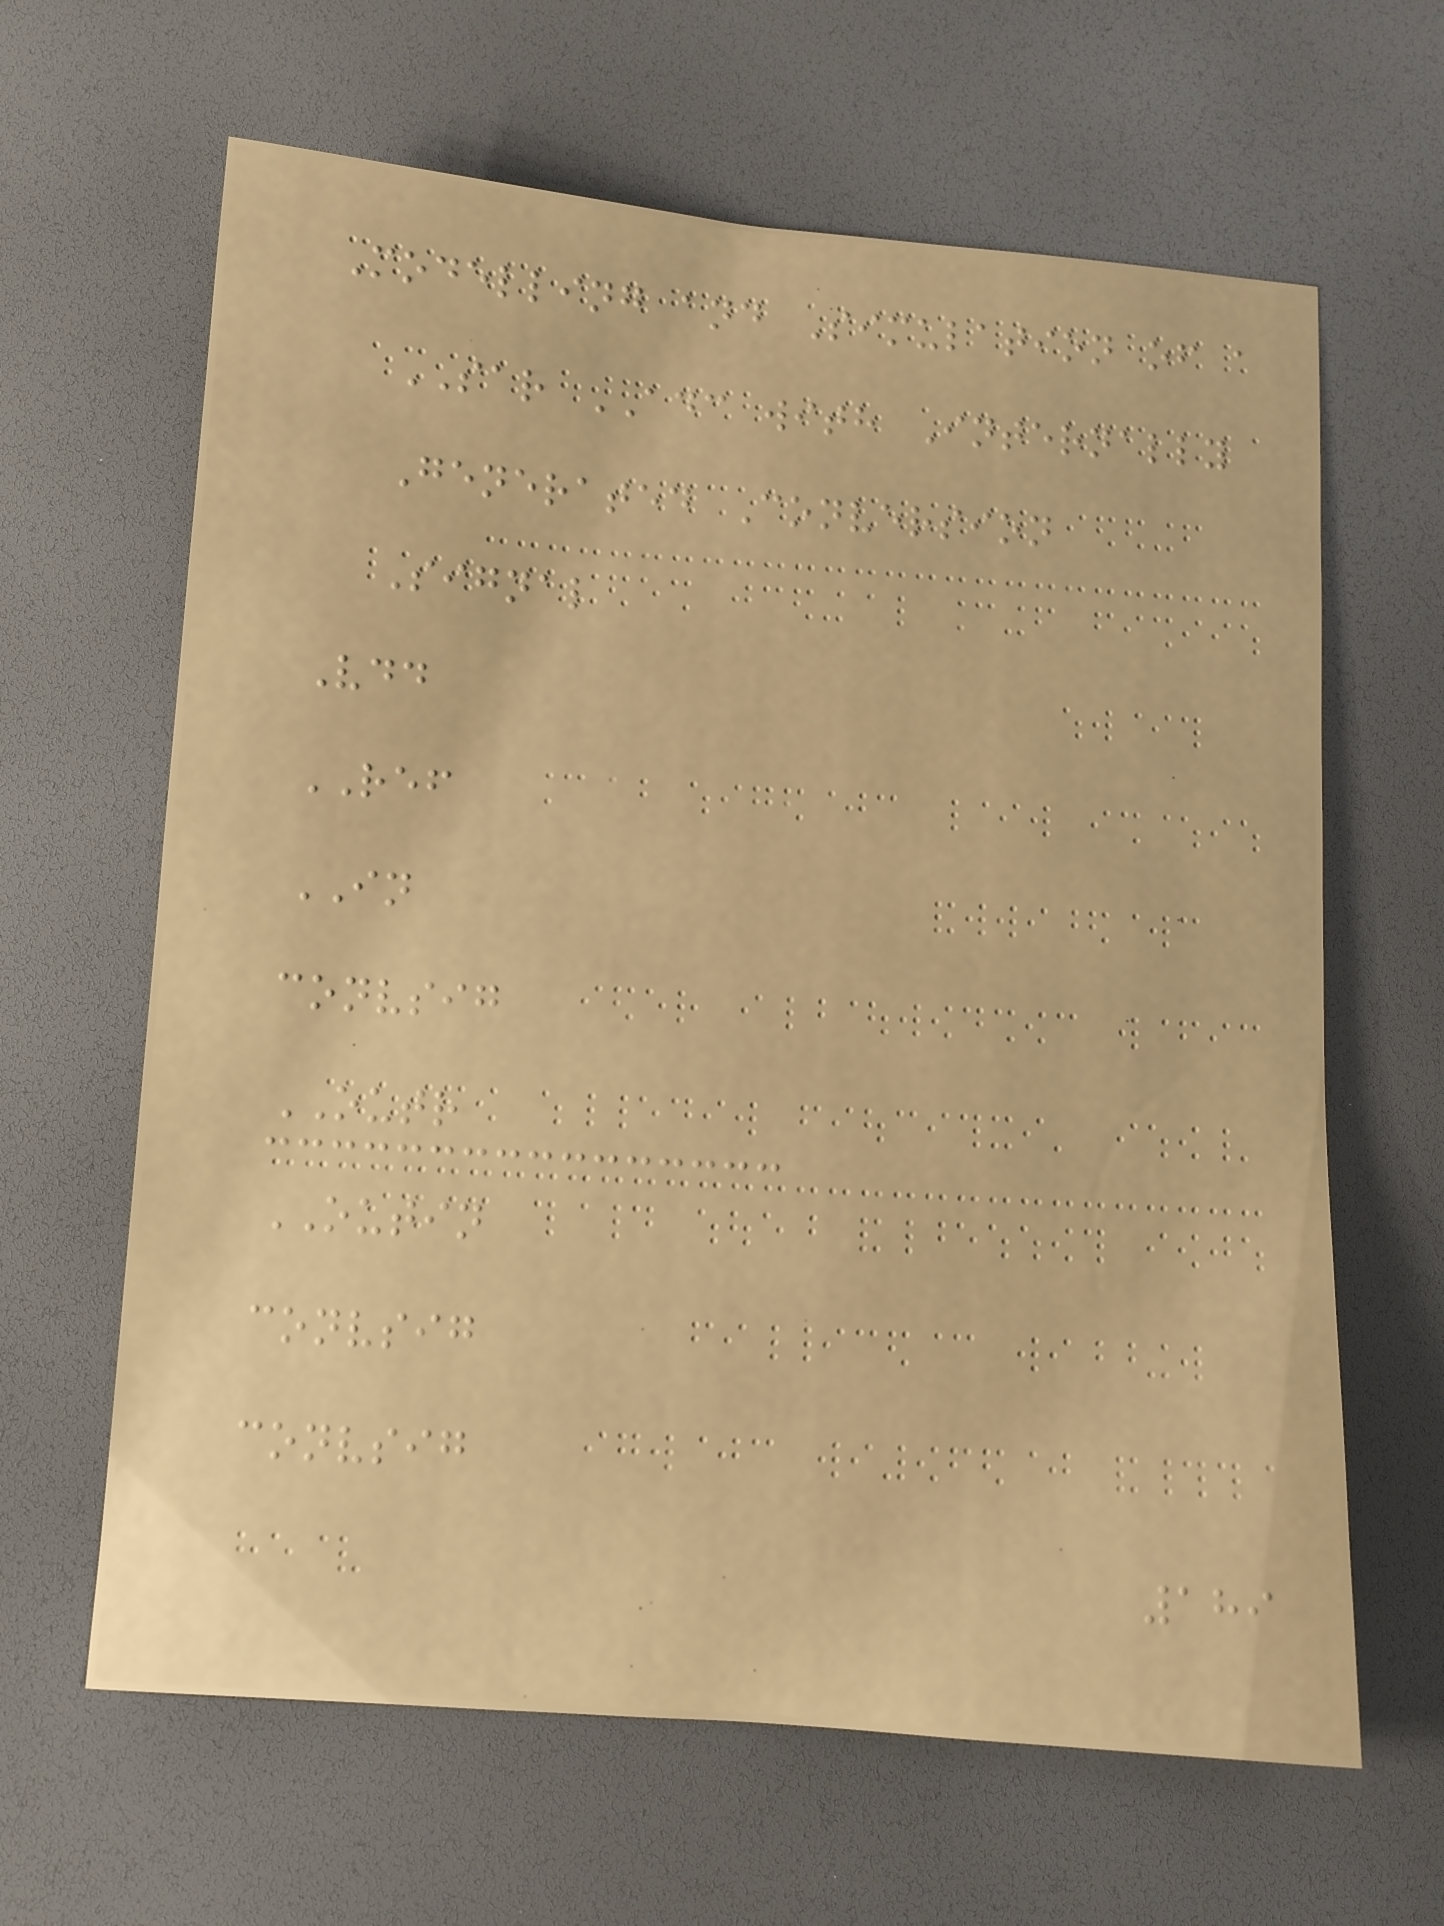Modelling and Simulation of a
SAR ADC with Internally
Generated Conversion
Signal
Vdd
REF
IN
convsig
OUTR
OUTIN
convsig
convsig
189
